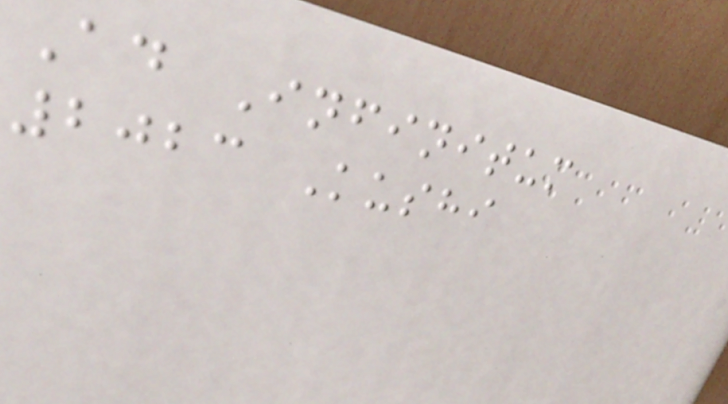Ad Infinitum
2023 Kushi
